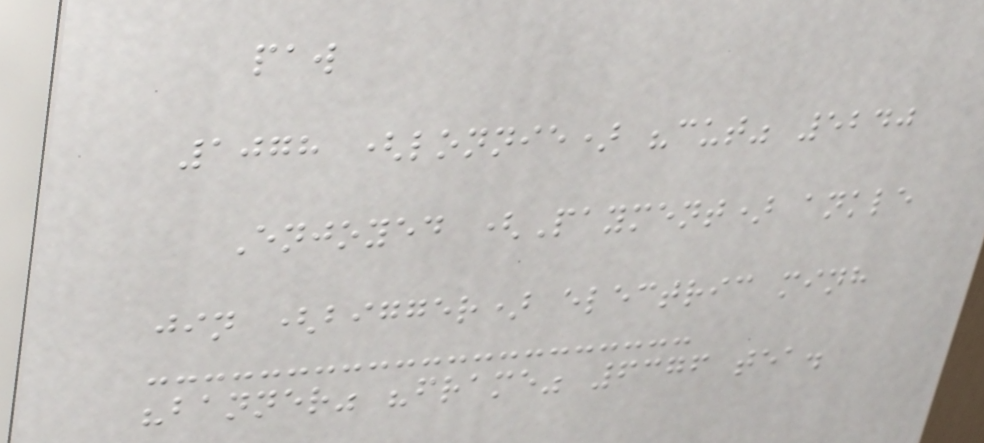paw
1078 (lonnie) "cut" 5240
Enjoyed (Payment) ankle
jin (bigger) electric minh
"banner" "frame" 6376 tea.
